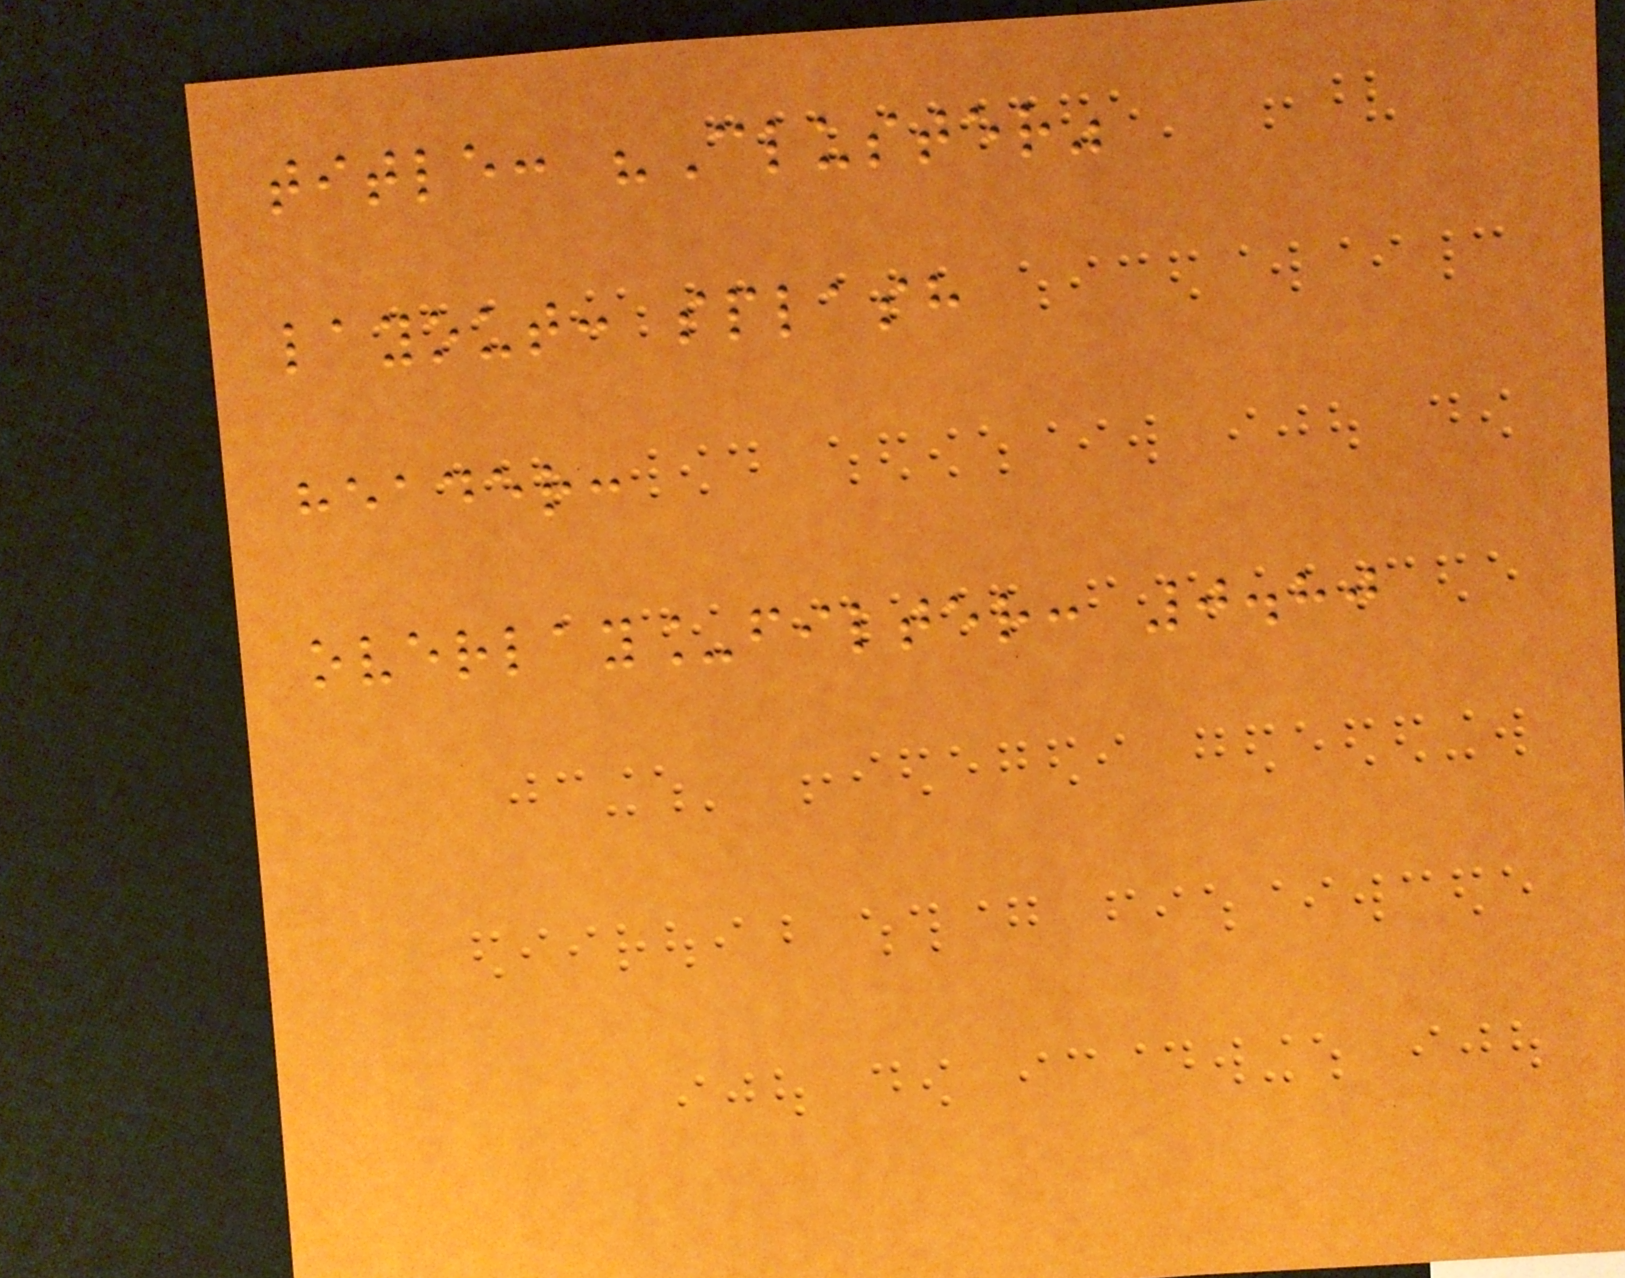title: "Cluster"
layout: splash
header:
overlay_filter: 0.80
